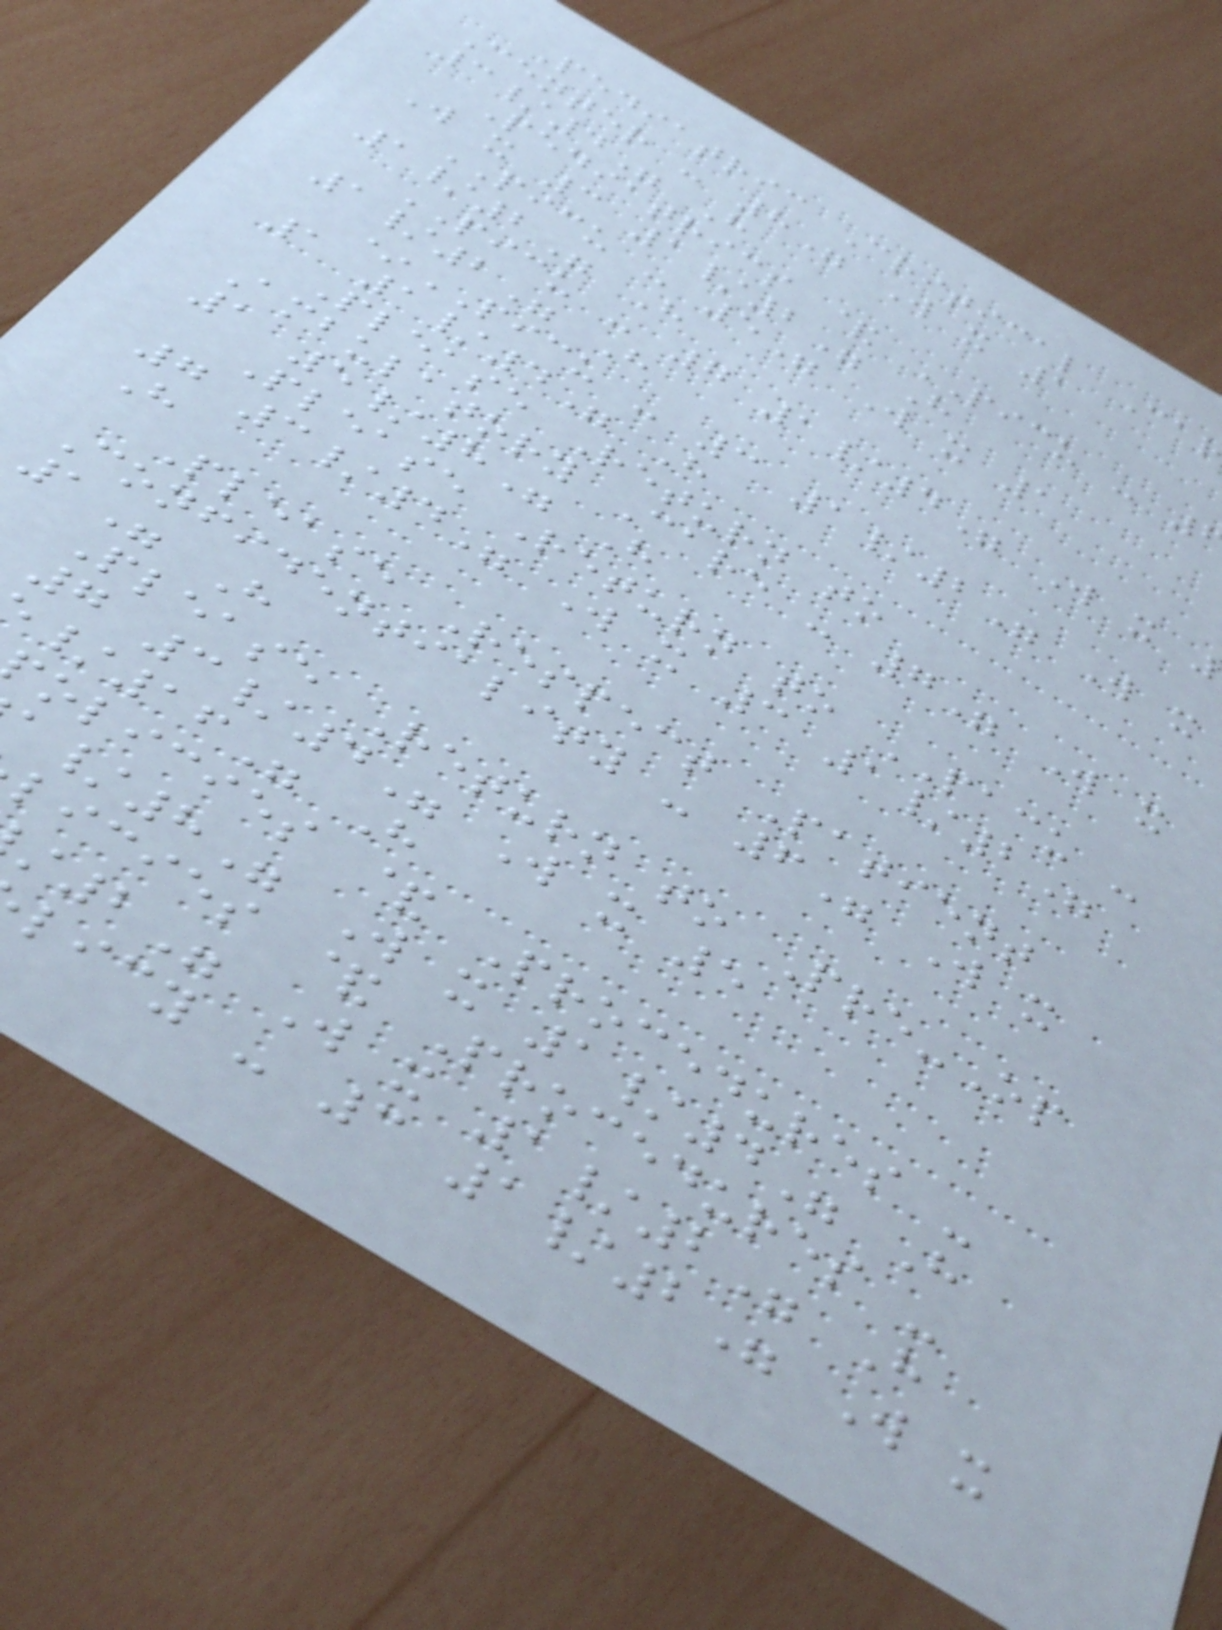Pediatric Critical Ca
Center - 8" W x 1
3/4" H
Pediatrics & PICU -
W x 3 1/2" H
PICU - 5" W x 1
1/2" H
PICU - 7 1/4" W x
1/2" H
*PICU - 3 1/2" W x
1 1/4" H
Please Return to
Ambulatory Care - 7" W x
1 5/8" H
Please Return to PACU -
7 3/4" W x 3 1/2"
H
Please Respect Patient
Confidentiality - 6" W x
1" H
Please Return to Pre-Op
7 3/4" W x 5
/16" H
olicies & Procedures -
/8" W x 1/4" H
licies & Procedures -
2" W x 1/2" H
licy - 3 1/2" W x
